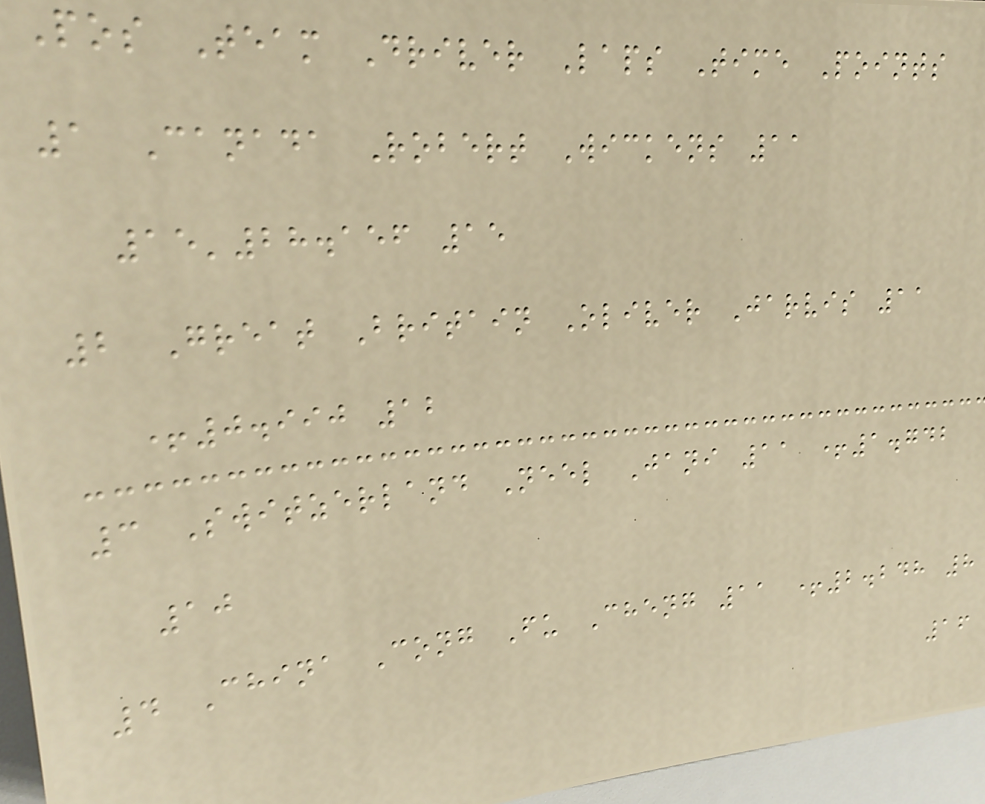Pos Team Driver Laps Time Points
1 Canada Robert Wickens 11
15'28.156 15
2 Great Britain Oliver Jarvis 11
+0.990 12
3 Switzerland Neel Jani 11 +1.742
10
4 China Cong Fu Cheng 11 +2.248 8
16
